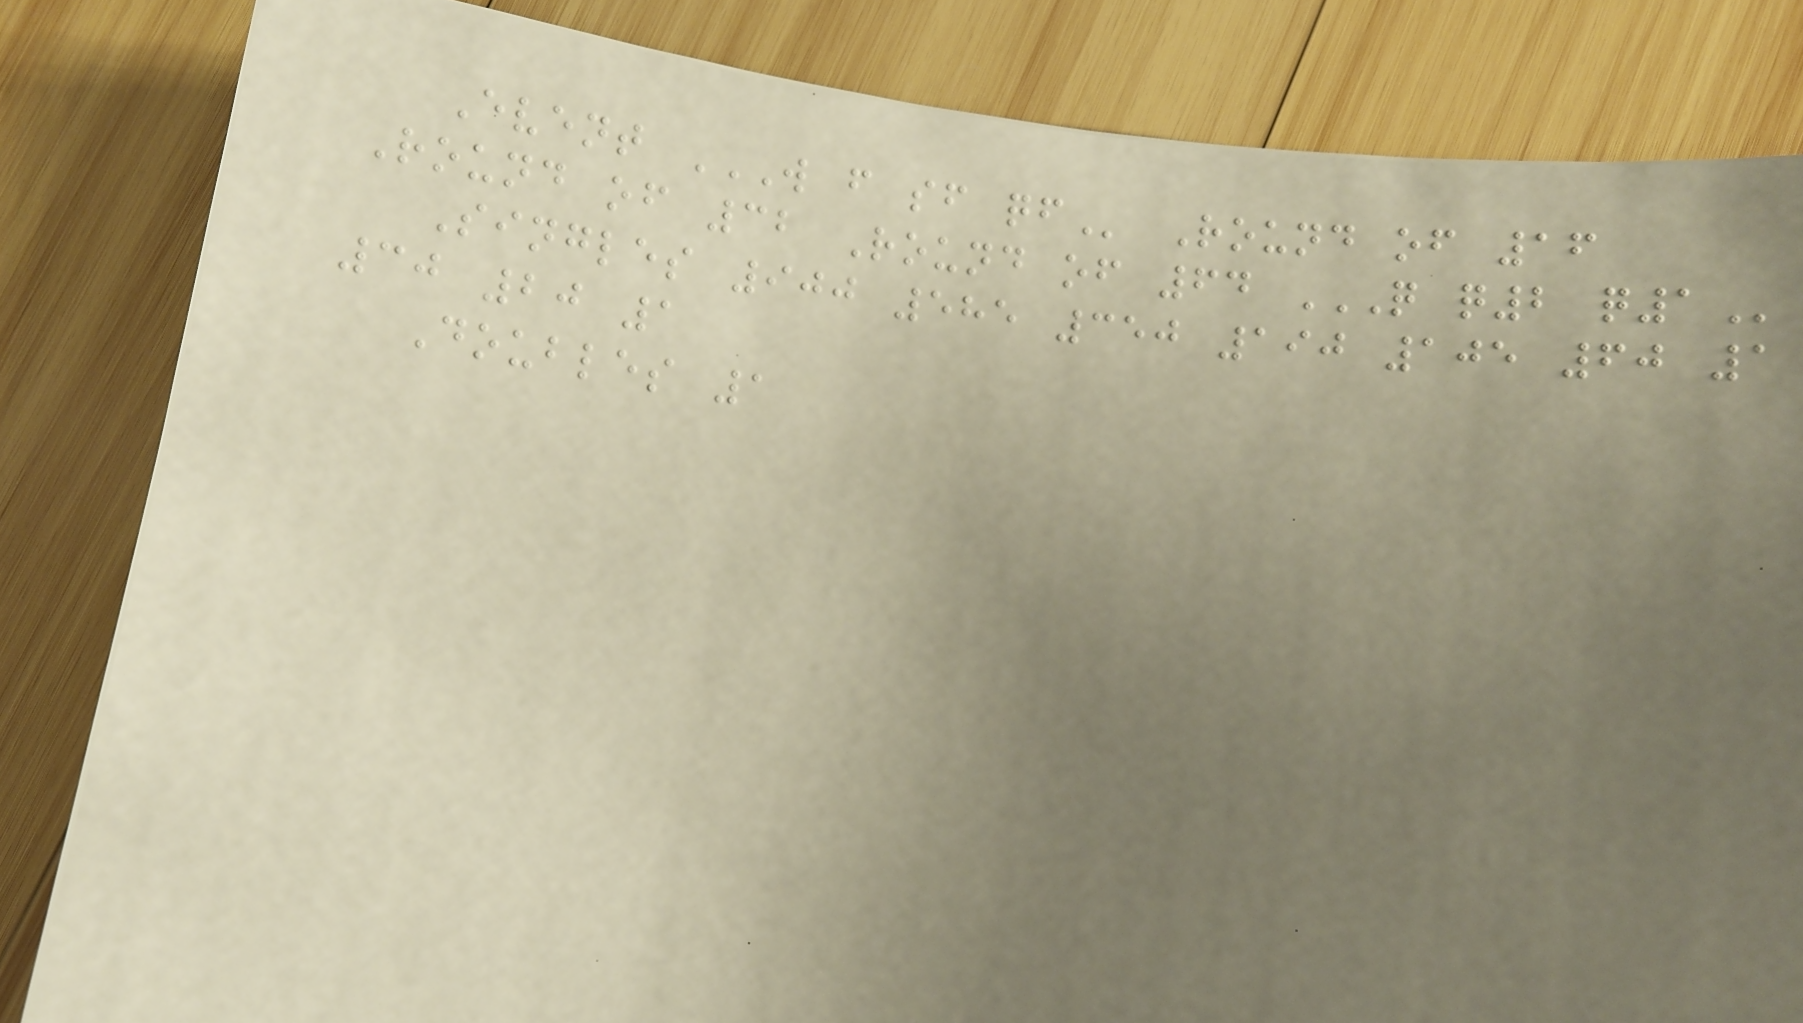Event W F SF QF Round of 16
Round of 32 Round of 64 Q Q2 Q1
Singles 900 585 350 190 105 60 1
30 20 1
Doubles 1
